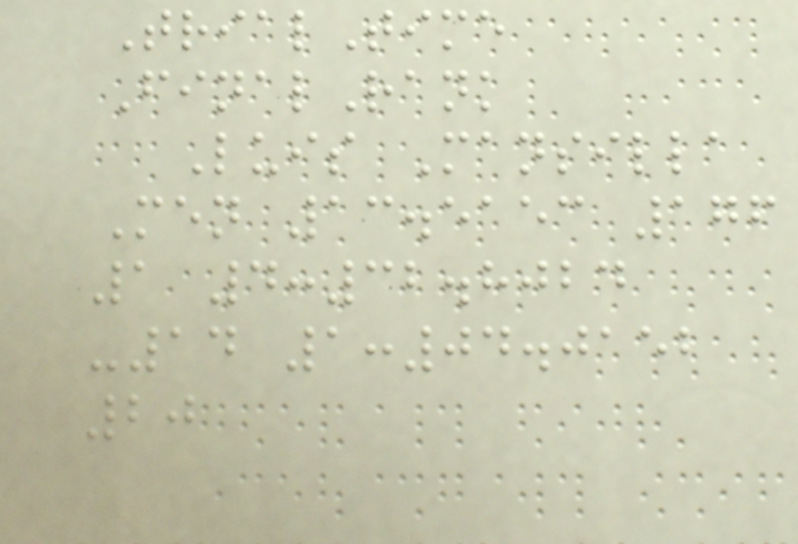TrialTime
FinalRank
Luis Mansilla
Men 13.5153 176
1 4:32.8024
-14 1:04.0152
20
